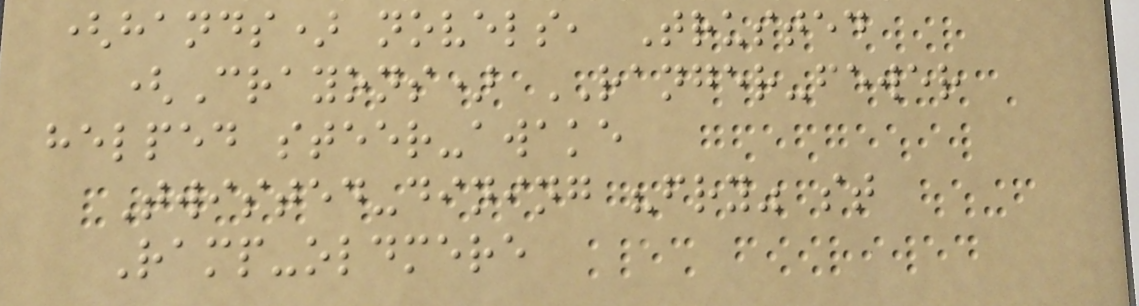(hands) novels, Trusted
(Crayons) RANGER-fewer
helped steer-awake
Twisted-dining "fry" st
Ramp-oldmere
